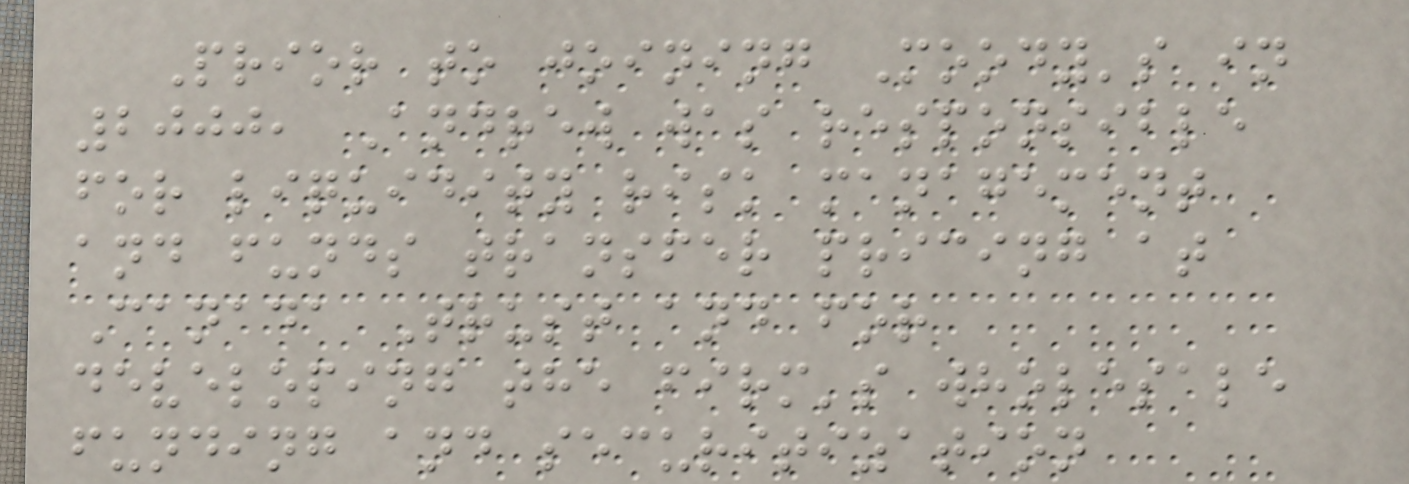Prior to joining Moody's in
2000, Andrew was responsible
for liquidity risk management
and funds transfer pricing at
Canada Trust and for
developing the firm's wholesale
funding and securitization
